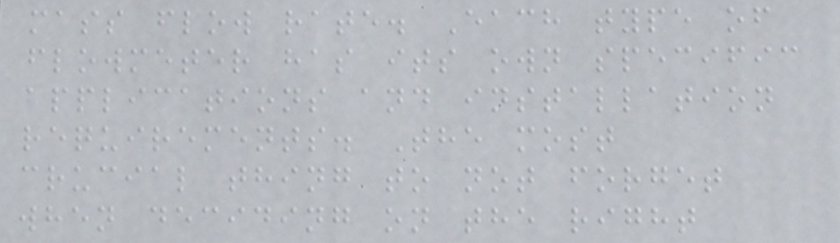mass flow rate. Each type of
flowmeter has its own specific
applications and installation
requirements. The most
crucial thing to not forget
when deciding on the right
